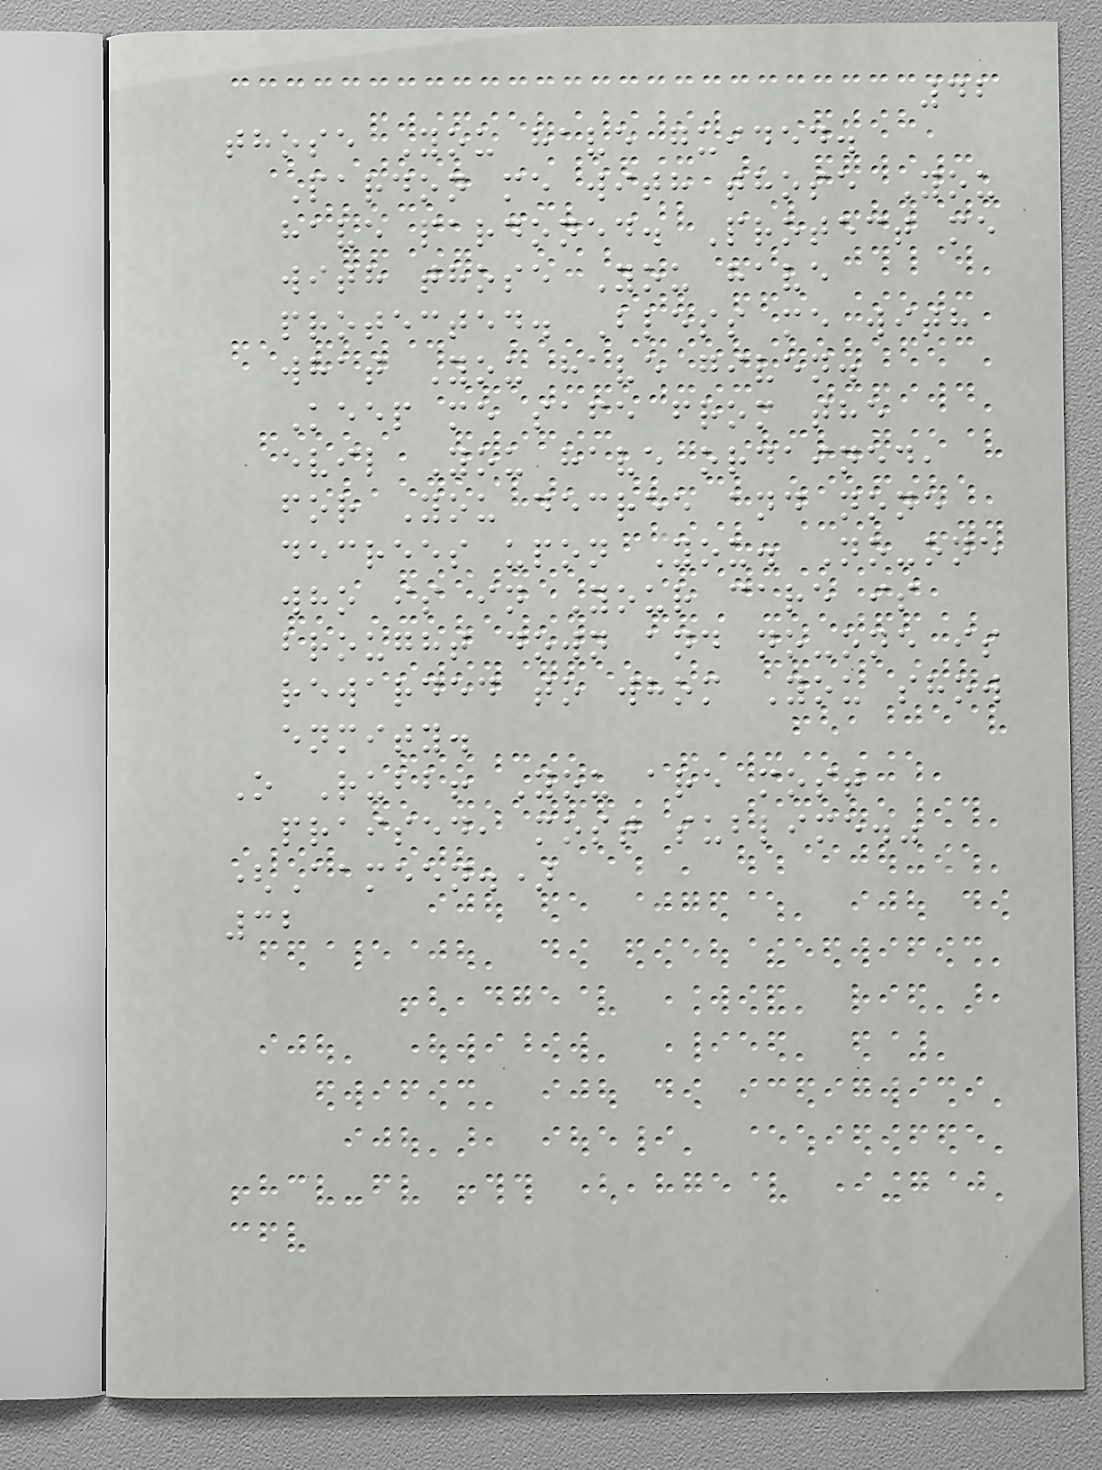42
those You have guided.
Pardon me with those You
have pardoned. Protect me
with those You have
protected. Bless me with
what You have given.
Keep me safe from the
evil You have ordained,
for You decree and none
decrees upon You. No-one
who is in Your care is
brought down and no-one is
rewarded to whom You show
enmity.
O Rubb! You are most
praised, most sublime."
(Aameen.)
32
